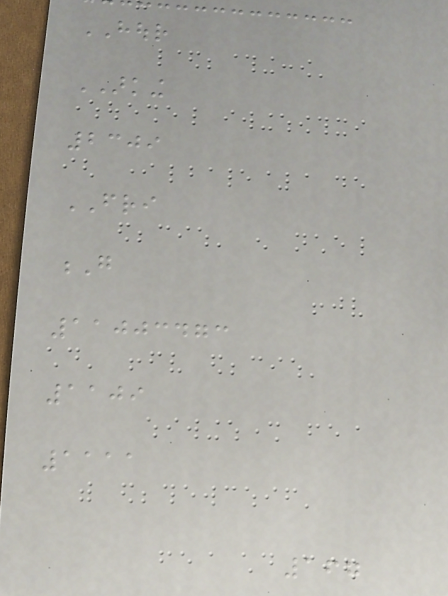HOUR
ARKING
2309
FRI
G
11003473
1109
1111
167
